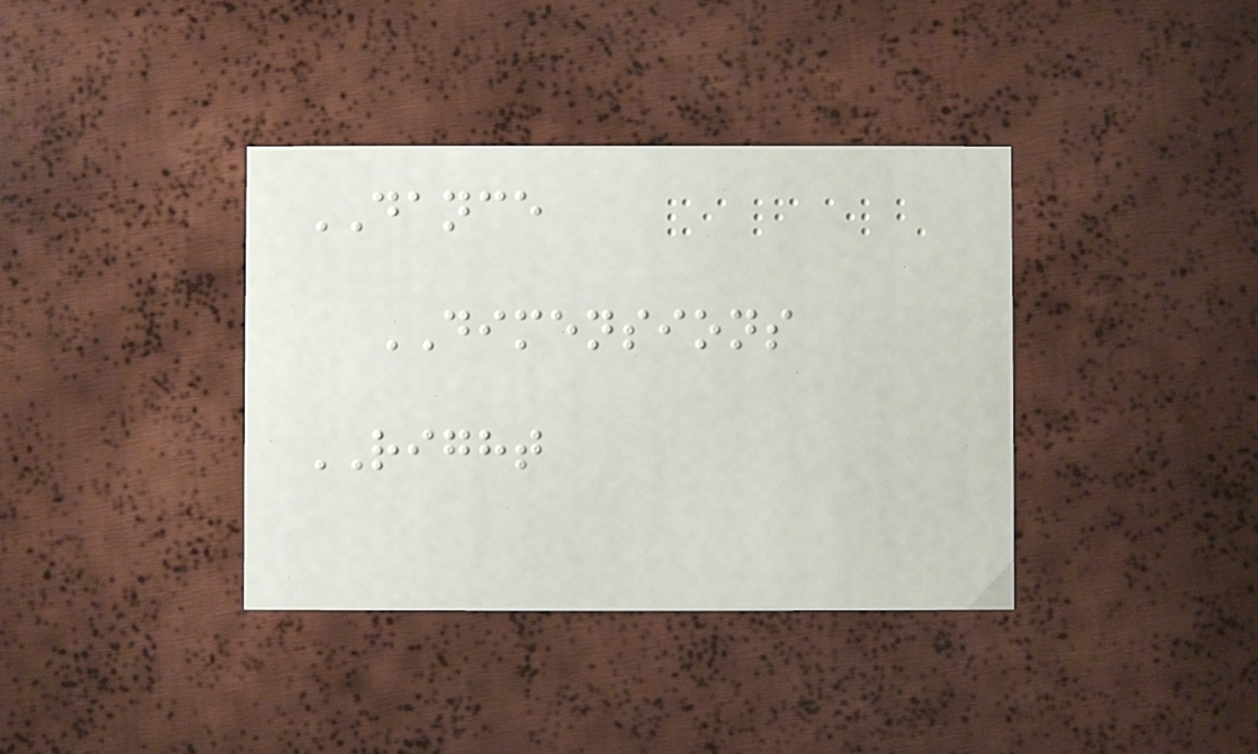DANCE
DIMENSIONS
RIGHT
